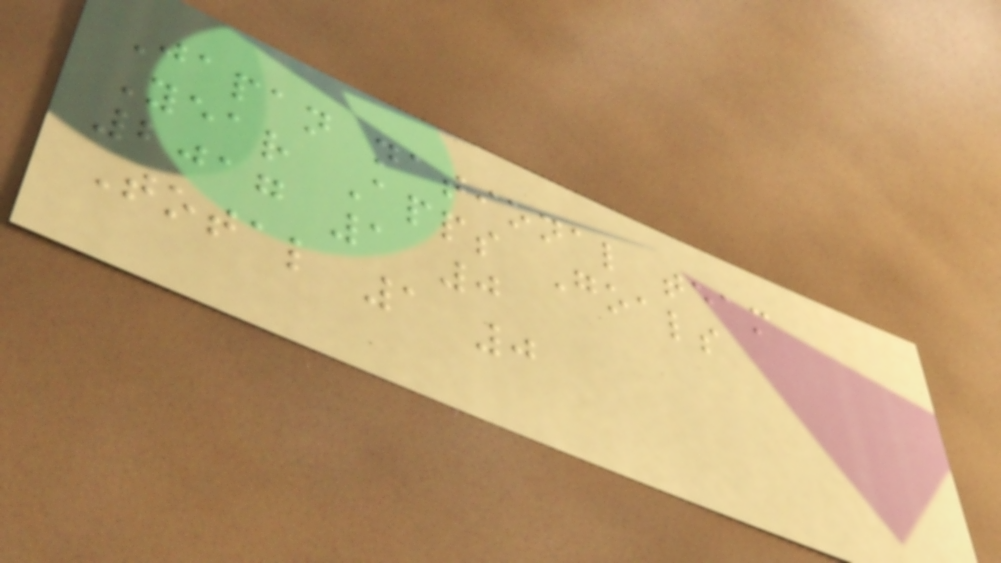Japan national team
Year Apps Goals
2017 1 0
Total 1 0
